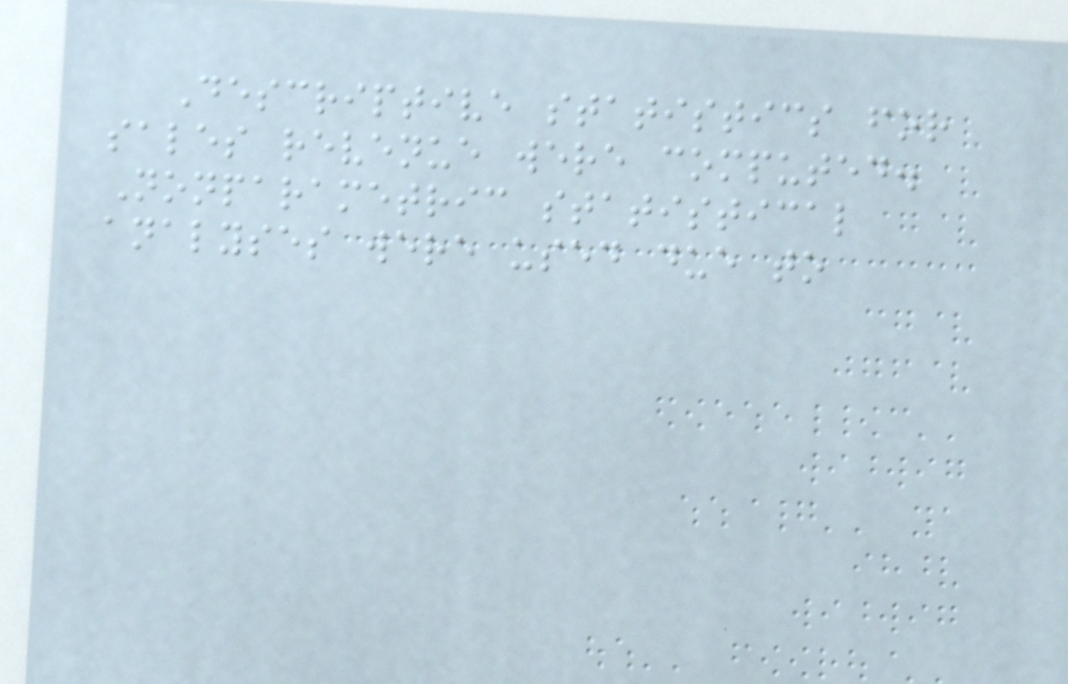Descriptive statistics for
sales revenue were computed.
Nonparametric statistical
analyses were used due to
